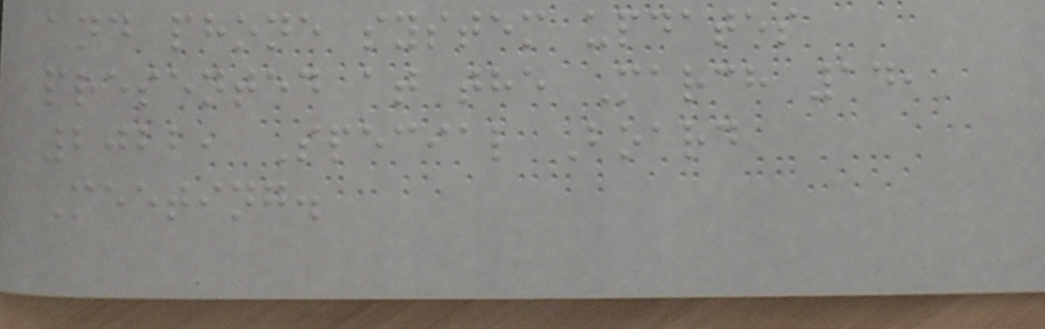and phone system updates
presented at the March 14,
2022, Special Board
Meeting.
